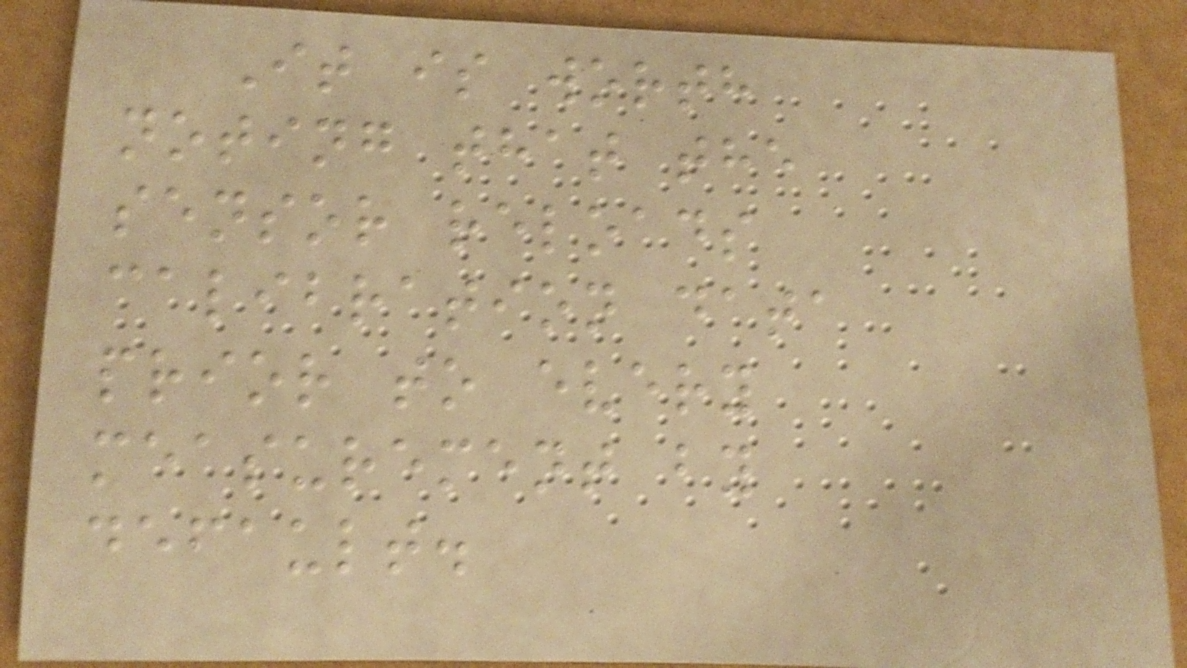It is worth
noting that the
sensor reloads
calibration data
prior to every
measurement by
default.
